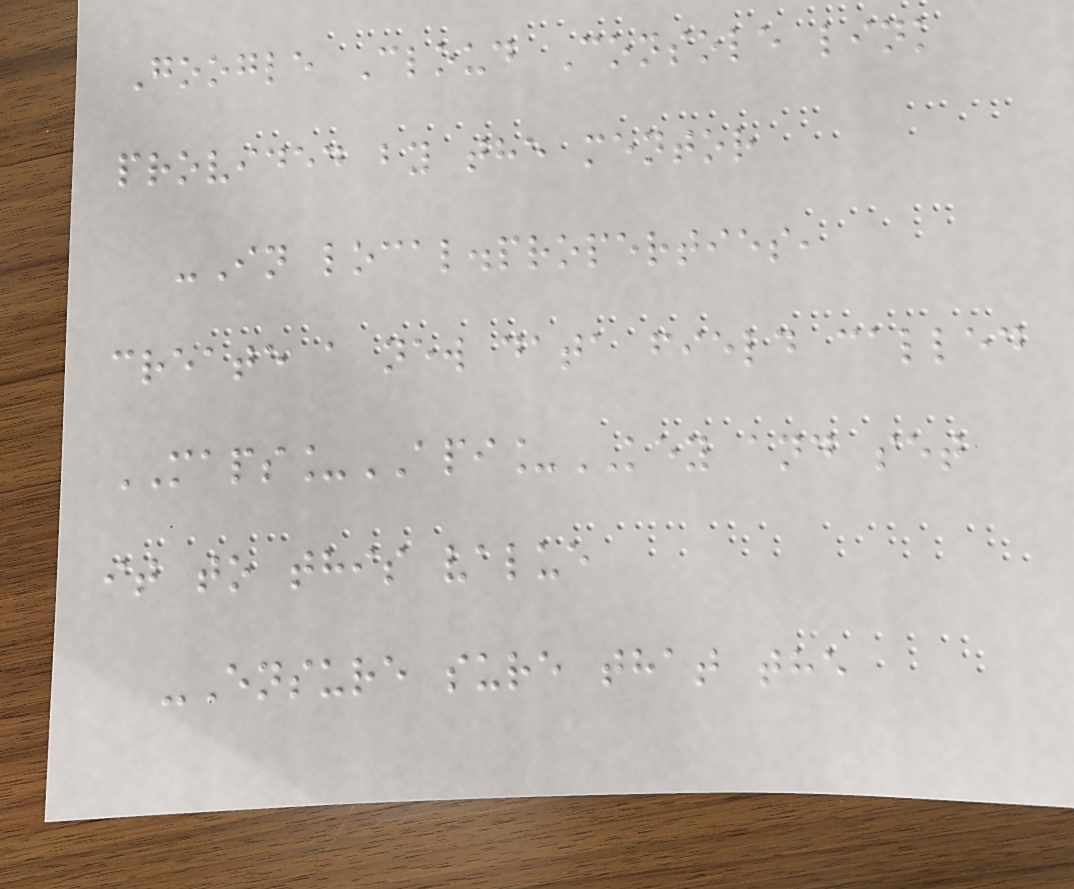Google Cloud Console link
provided by the mentor
-In local.properties,
create a new data field called
MAPS_API_KEY and set
it to this value
-Ensure sure that the
